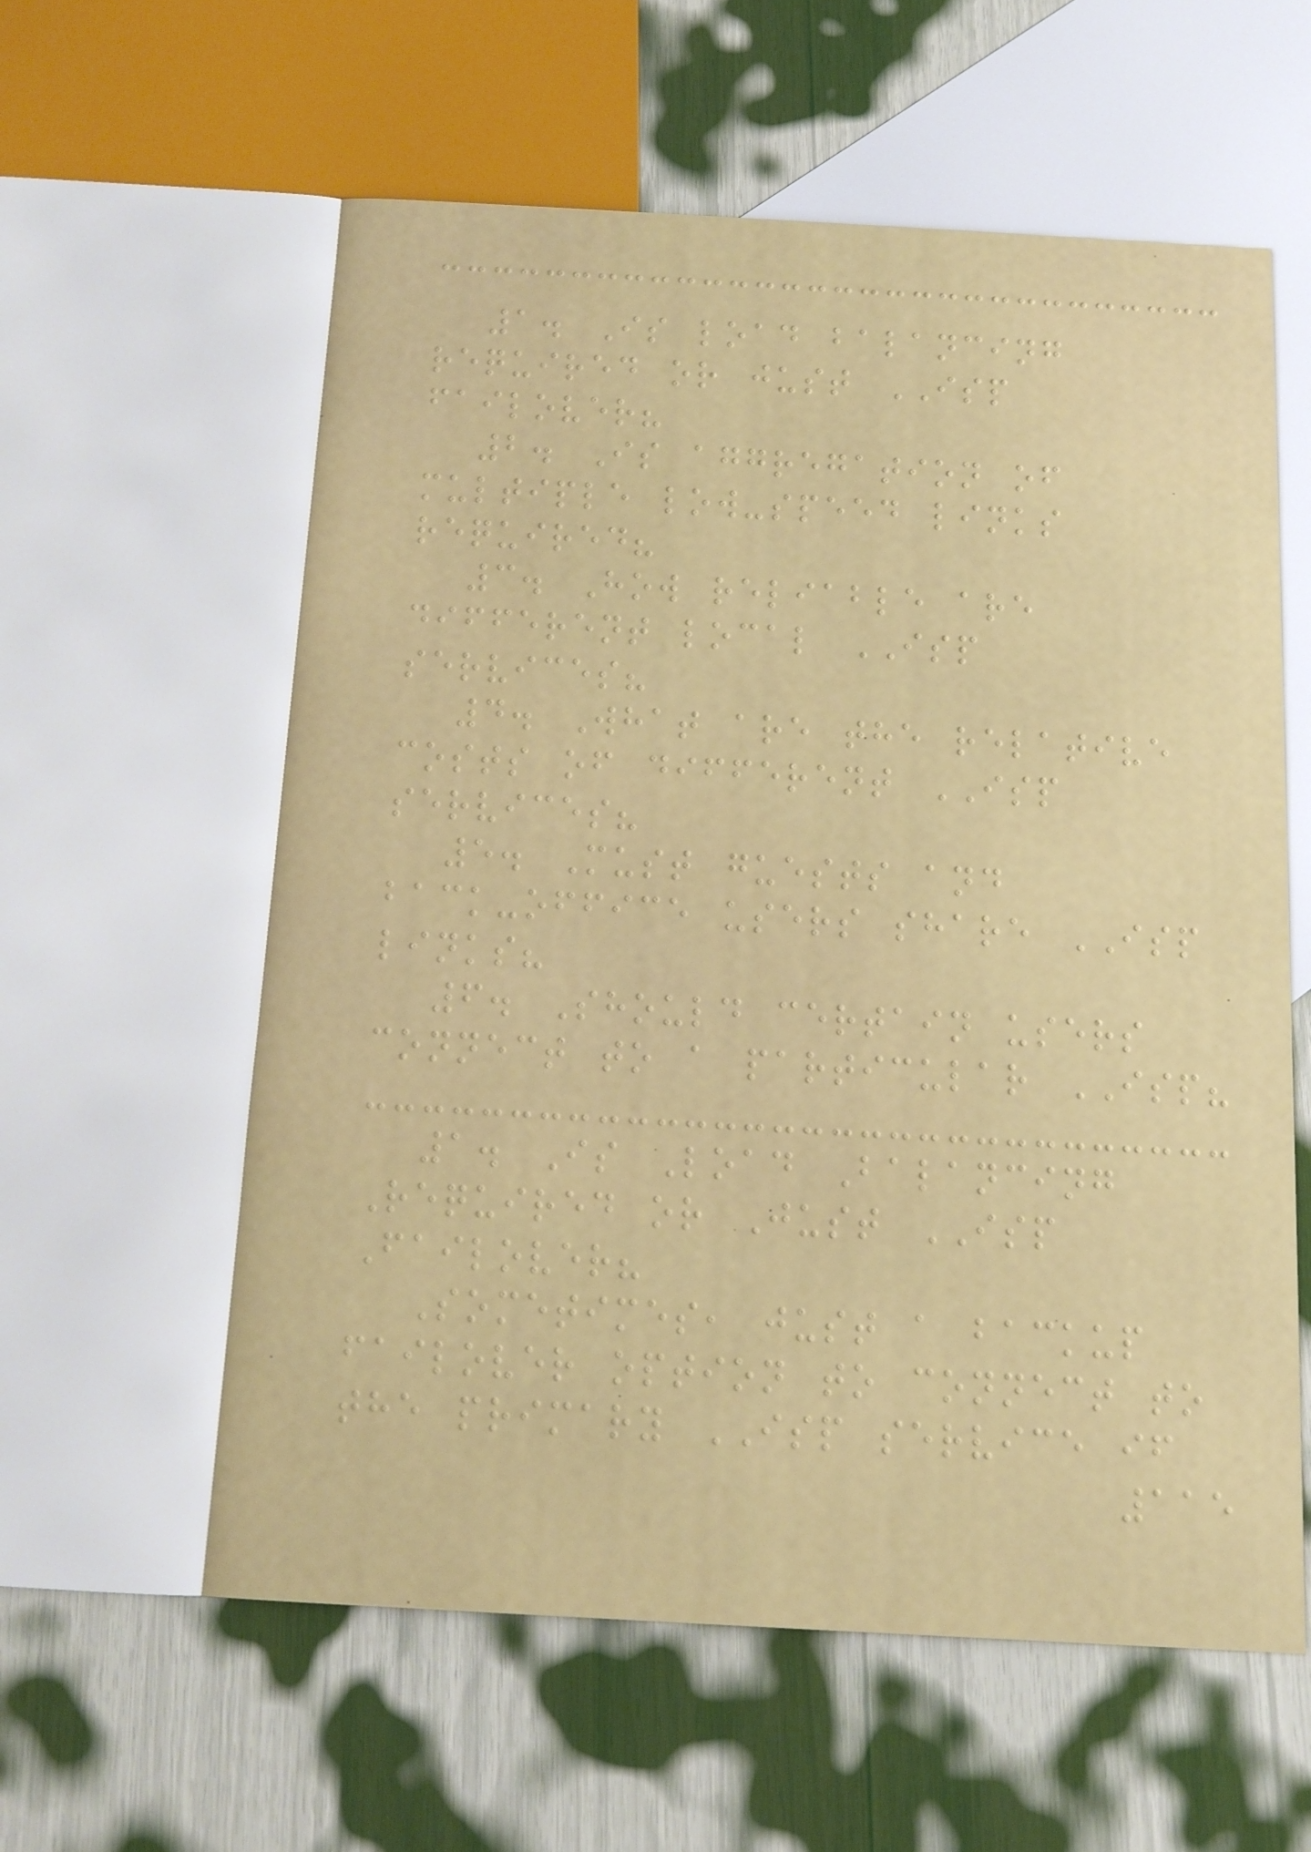1. Is load balancing
required or just ISP
failover?
2. Is aggregation of
multiple low-speed links
required?
3. How reliable are
different local ISP
services?
4. What are the relative
costs of different ISP
services?
5. Must guests and
back-office users share ISP
links?
6. Should certain users
connect to a particular ISP?
1. Is Load Balancing
Required or Just ISP
Failover?
Sometimes, just a backup
failover option to connect to
the primary ISP service if
115
